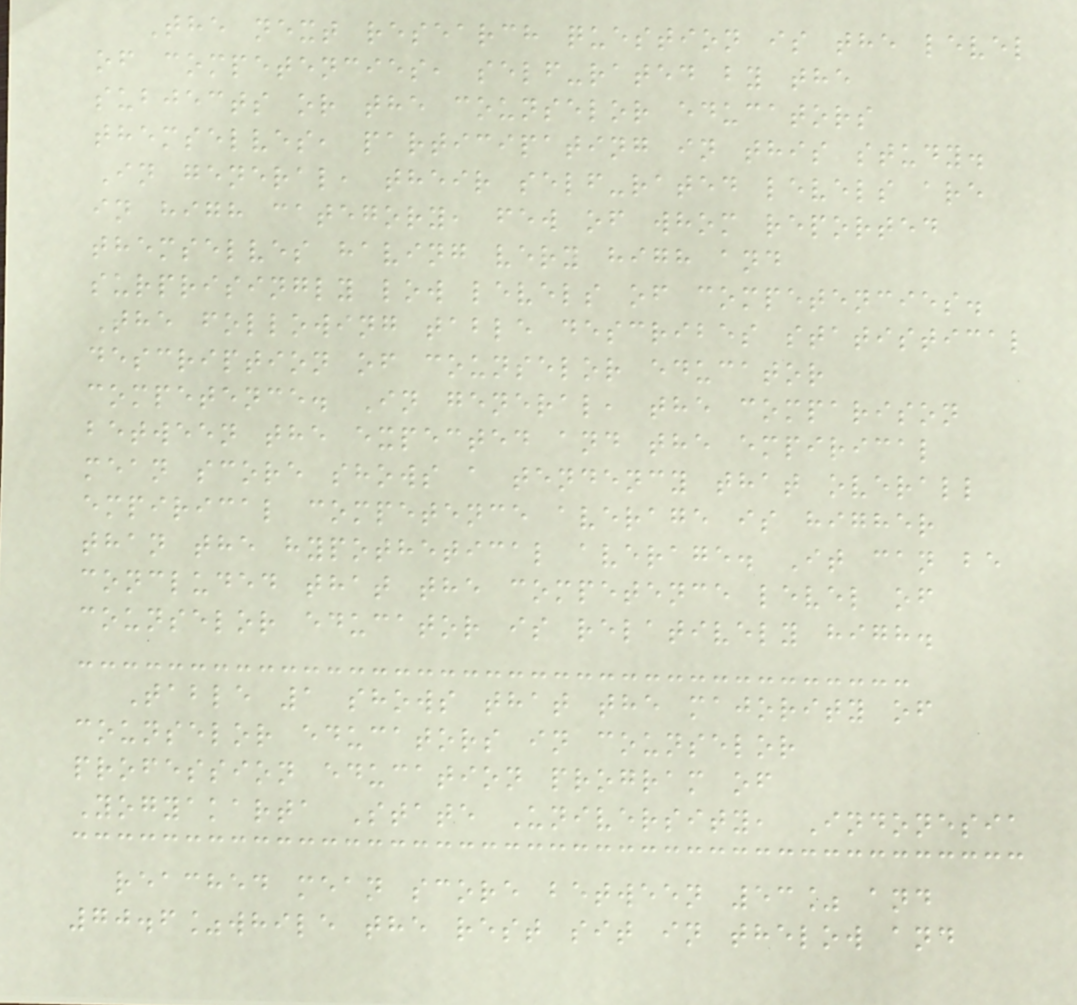The next research question is the level
of competencies, self-rated by the
subjects or the counselor educators
themselves, participating in this study.
In general, their self-rated levels are
in high category, few of whom reported
themselves having very high and
surprisingly low levels of competencies.
The following table describes statistical
description of counselor educator
competence. In general, the comparison
between the expected and the empirical
mean score shows a tendency that overall
empirical competence average is higher
than the hypothetical average. It can be
concluded that the competence level of
counselor educator is relatively high.
Table 1 shows that the majority of
counselor educators in counselor
profession education program of
Yogyakarta State University, Indonesia
reached mean score between 53% and
70.6%while the rest sit in thelow and
